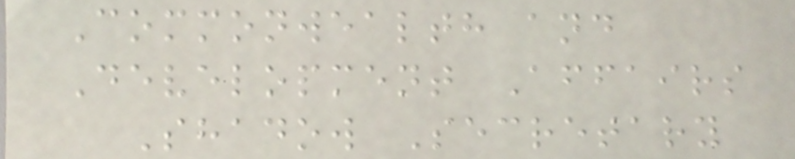Commonwealth and
Development Affairs
Shadow Secretary
